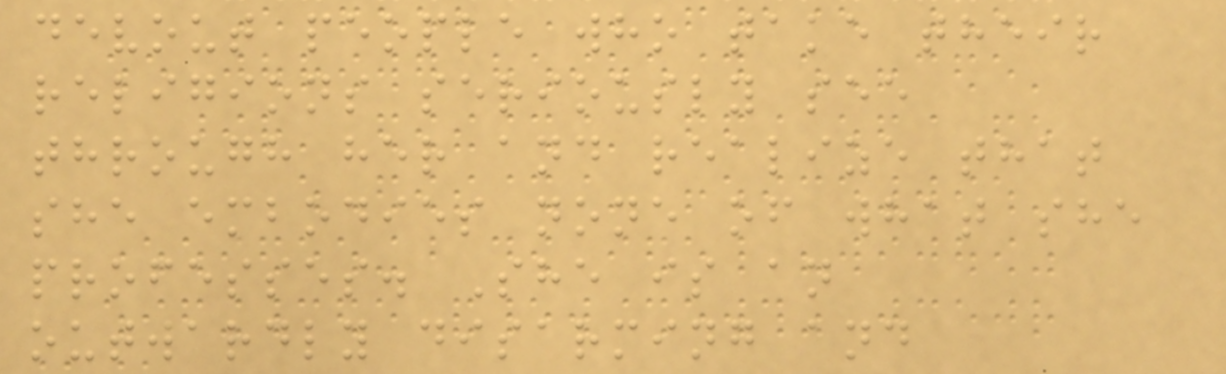devout people who take their
religions seriously see
through her and realize that
she embodies none of what she
professes. She is an
outwardly disarming and
